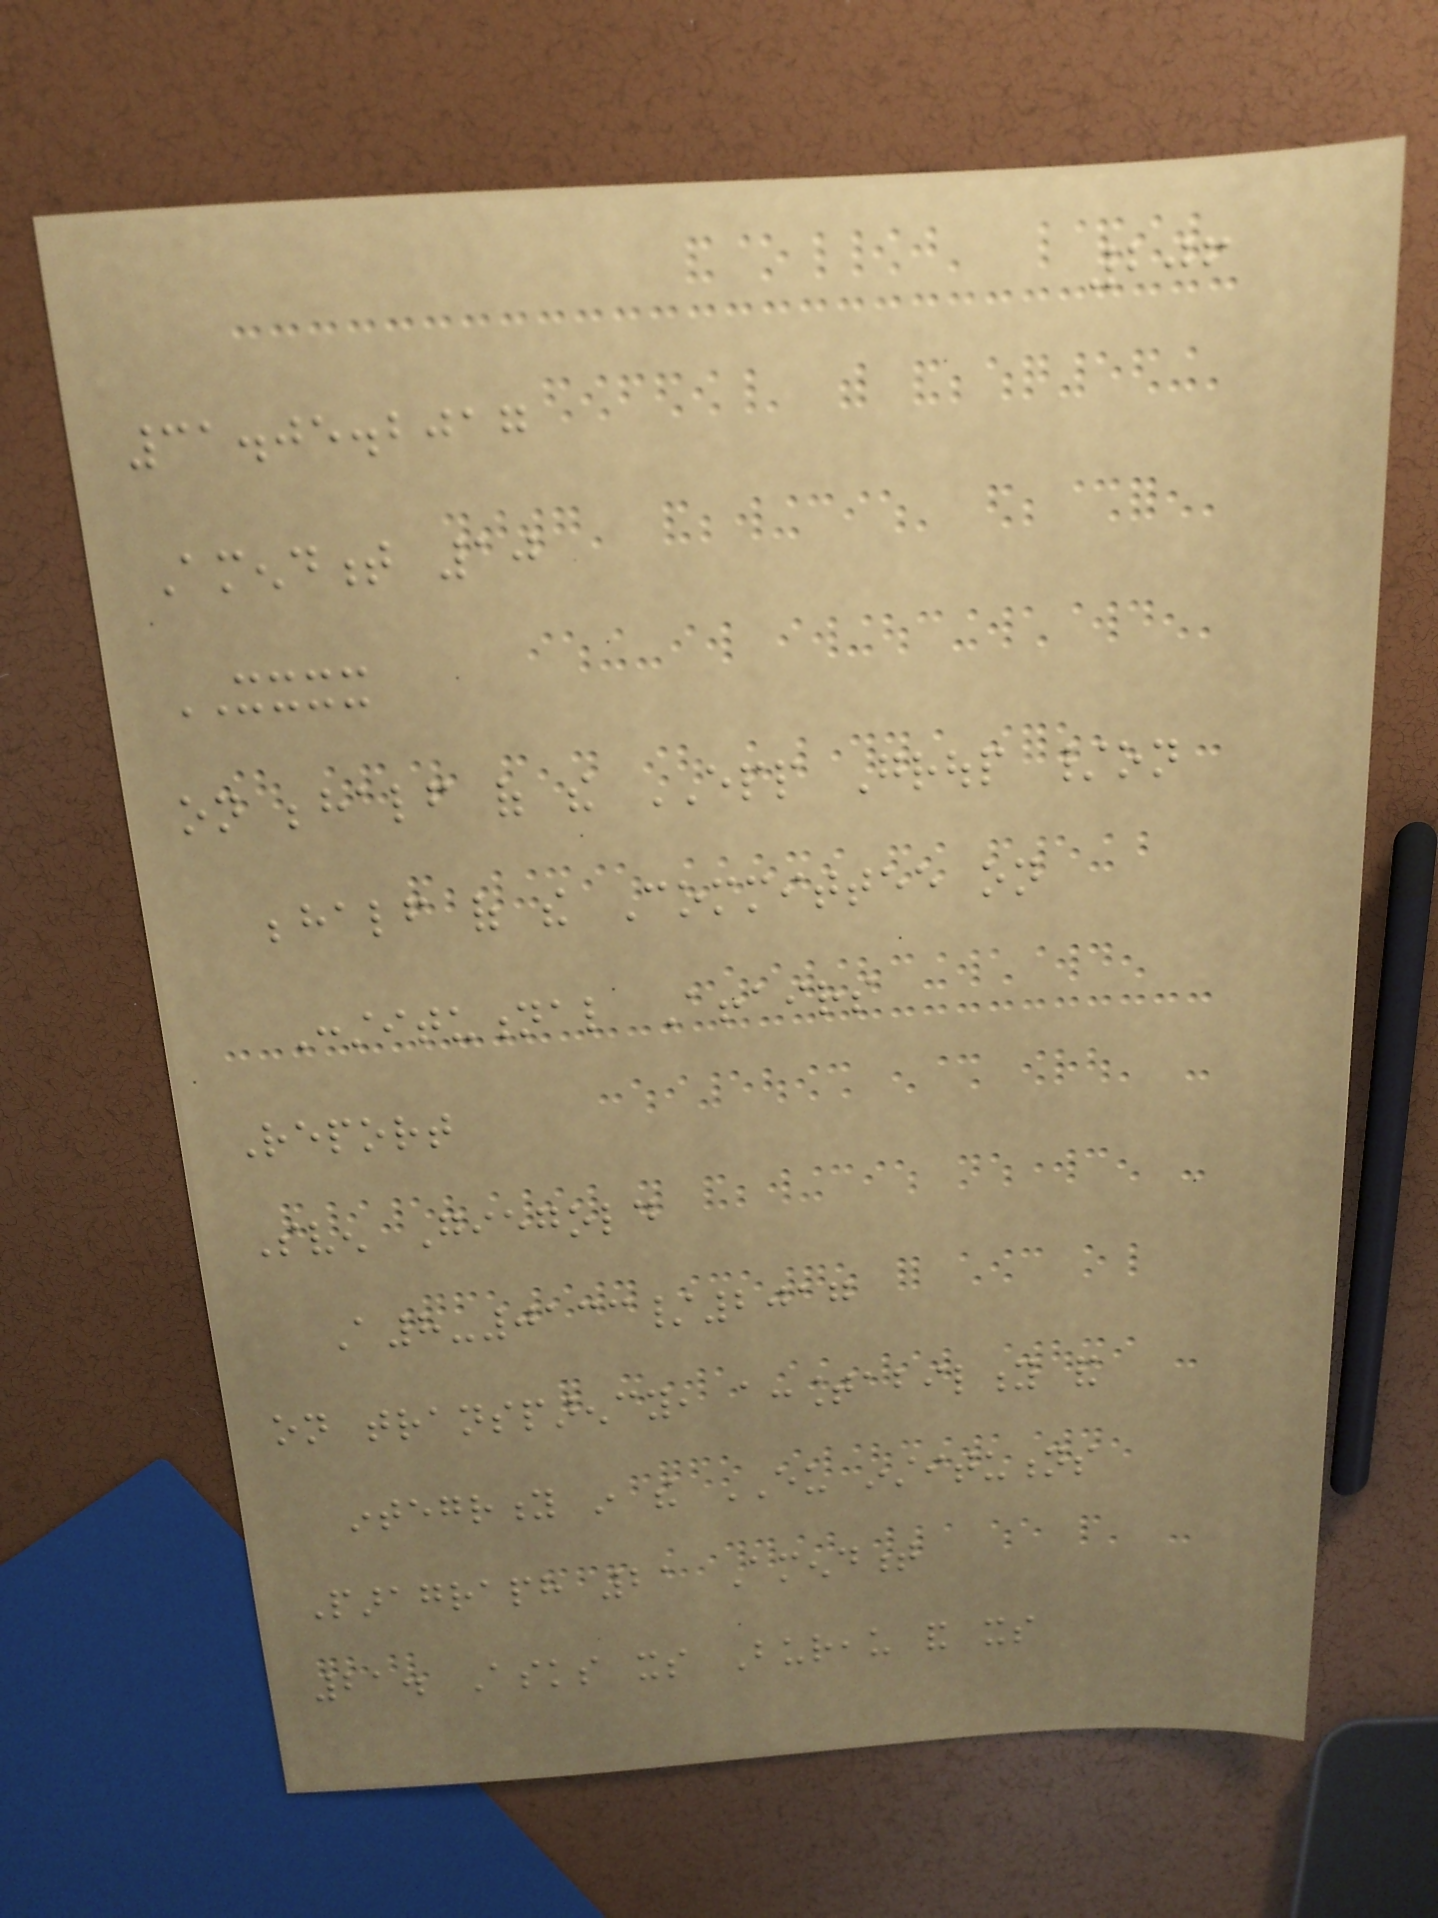206
31.05.2017
Amendment 10
XXXX
on behalf of the EPP Group /on
behalf of the Committee on
Constitutional Affairs
Report
Sven Giegold
A8-0133/2017
on transparency, accountability and
integrity in the EU institutions
Paragraph 21 Amendment
21. Asks its Bureau and its
